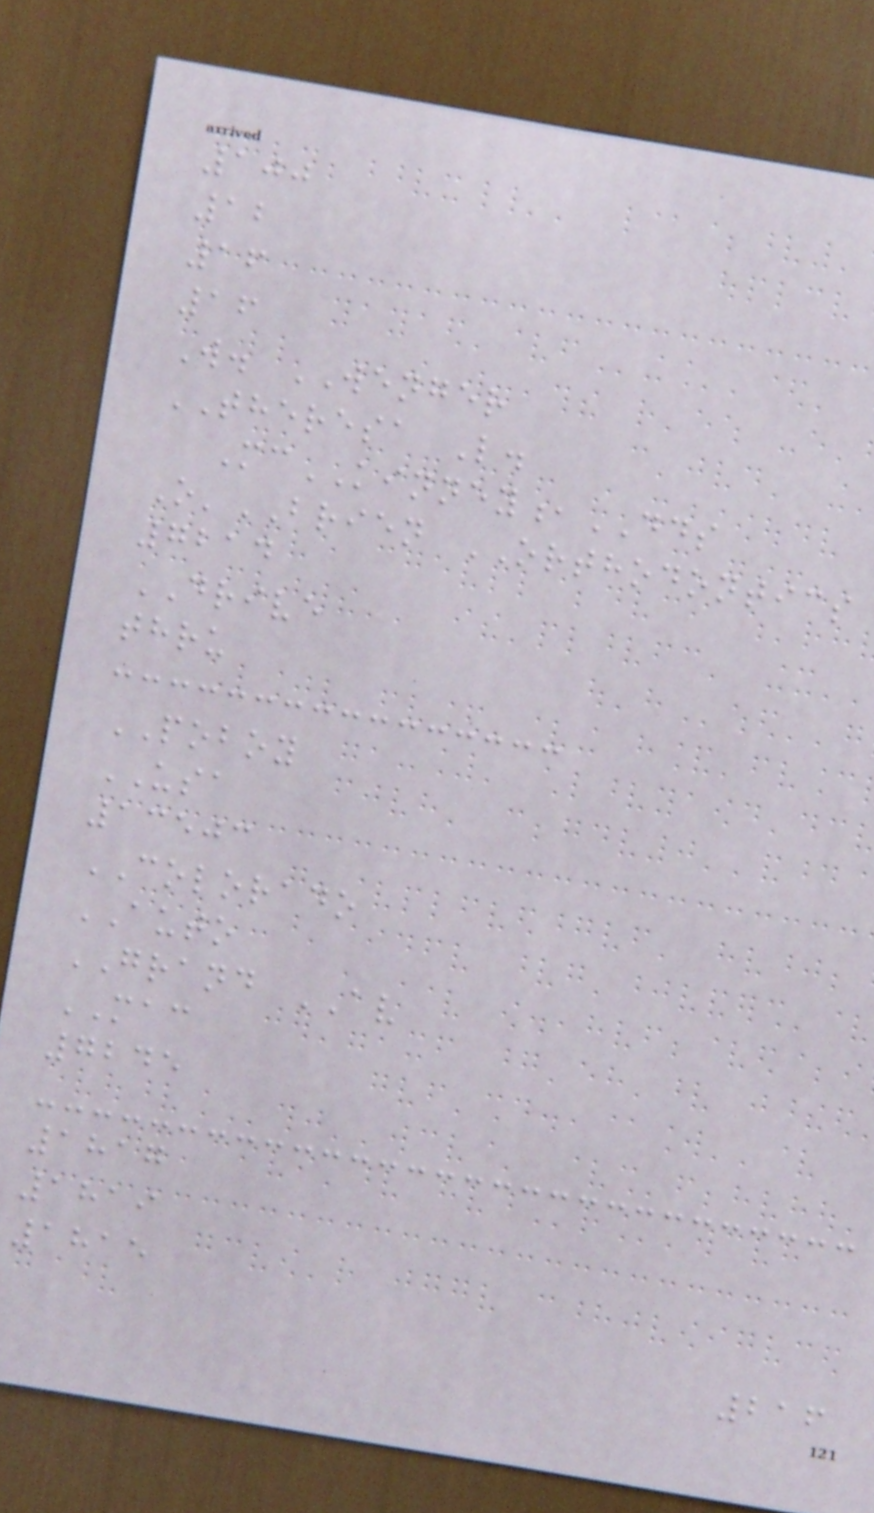100
12
16
16
W. WENGER
THERESA L.
McKINNEY,DDS
O'BRIEN ORTHODONTICS
7214
DRIVE
thru
POBOY
USA
13503
COLORADO
AUTO
GRAND AV
MAC
7245
1817
1819
1815
216
